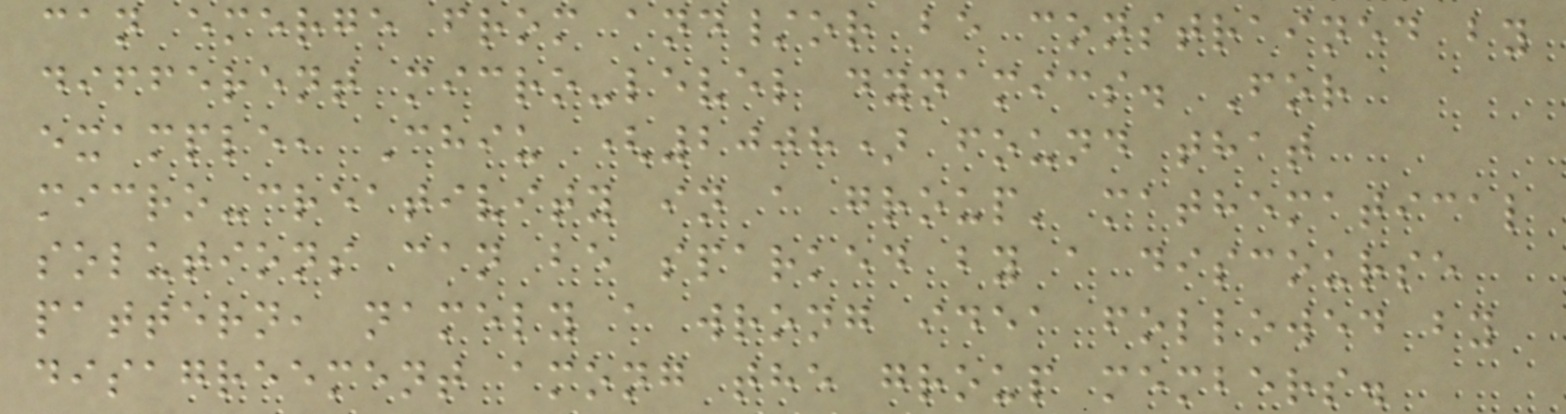can emerge from and/or be constrained by
different micro-level dynamics. For
example, Chiu (2008) found that
micro-creativity in a group' mathematical
solutions can be sparked by a discourse
pattern, namely a wrong idea followed by
disagreement among the group members.
